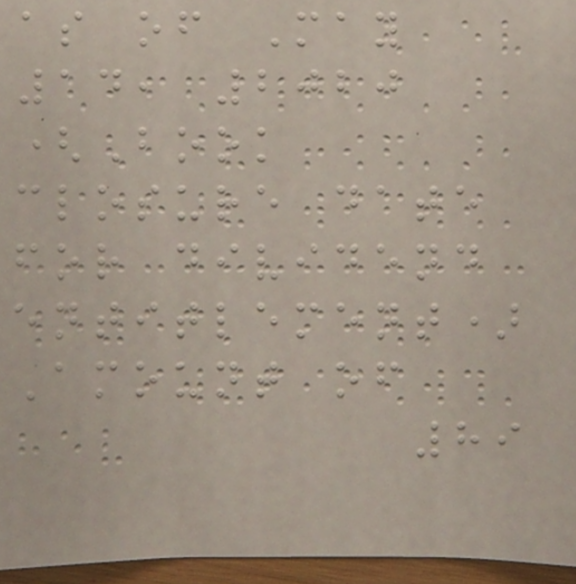as of May
14, 2020
(Book
closure date
for dividend
entitlement)
Amount of
89
